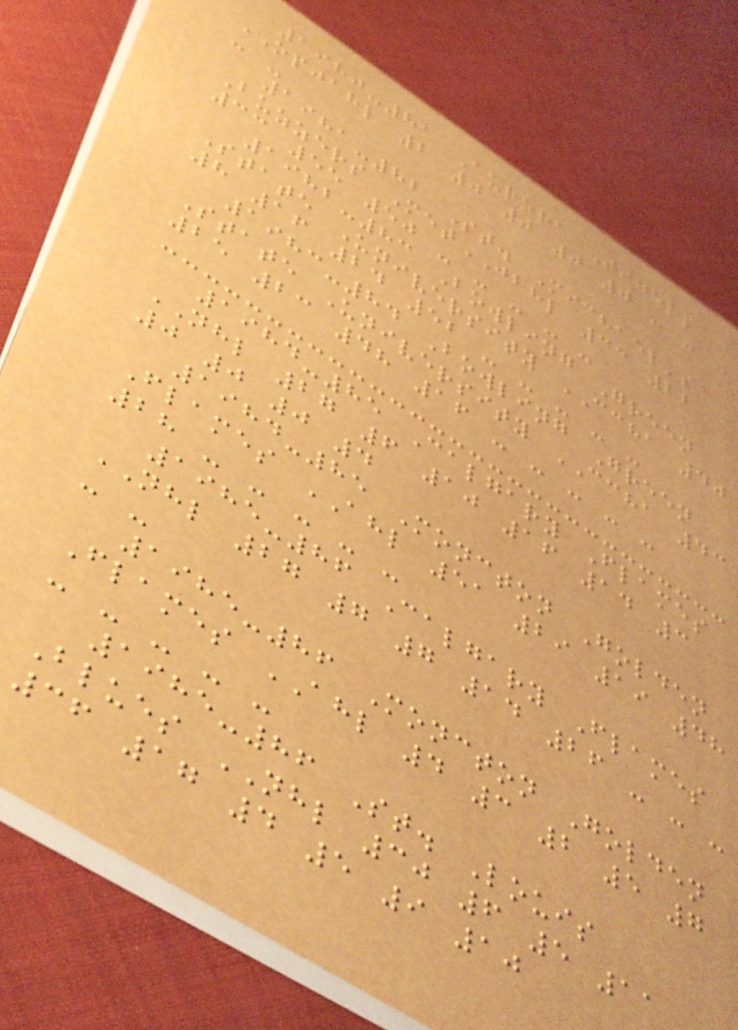1980-81 Aurora Tigers
OPJAHL 2 0 0 0 0 - - -
- -
1981-82 St. Michael's
Buzzers MetJBHL 33 22
33 55 50 - - - - -
1982-83 Bowling Green
State University CCHA 40
8 16 24 52 - - - - -
1983-84 Bowling Green
State University CCHA 43
25 23 48 16 - - - - -
1984-85 Calgary Flames
NHL 27 6 10 16 14 3
0 0 0 4
1984-85 Moncton Golden
Flames AHL 51 29 19 48
28 - - - - -
1985-86 Calgary Flames
NHL 27 7 7 14 26 - - -
- -
1985-86 Moncton Golden
Flames AHL 4 3 2 5 7
- - - - -
1985-86 St. Louis
Blues NHL 30 6 5 11
36 17 4 5 9 10
